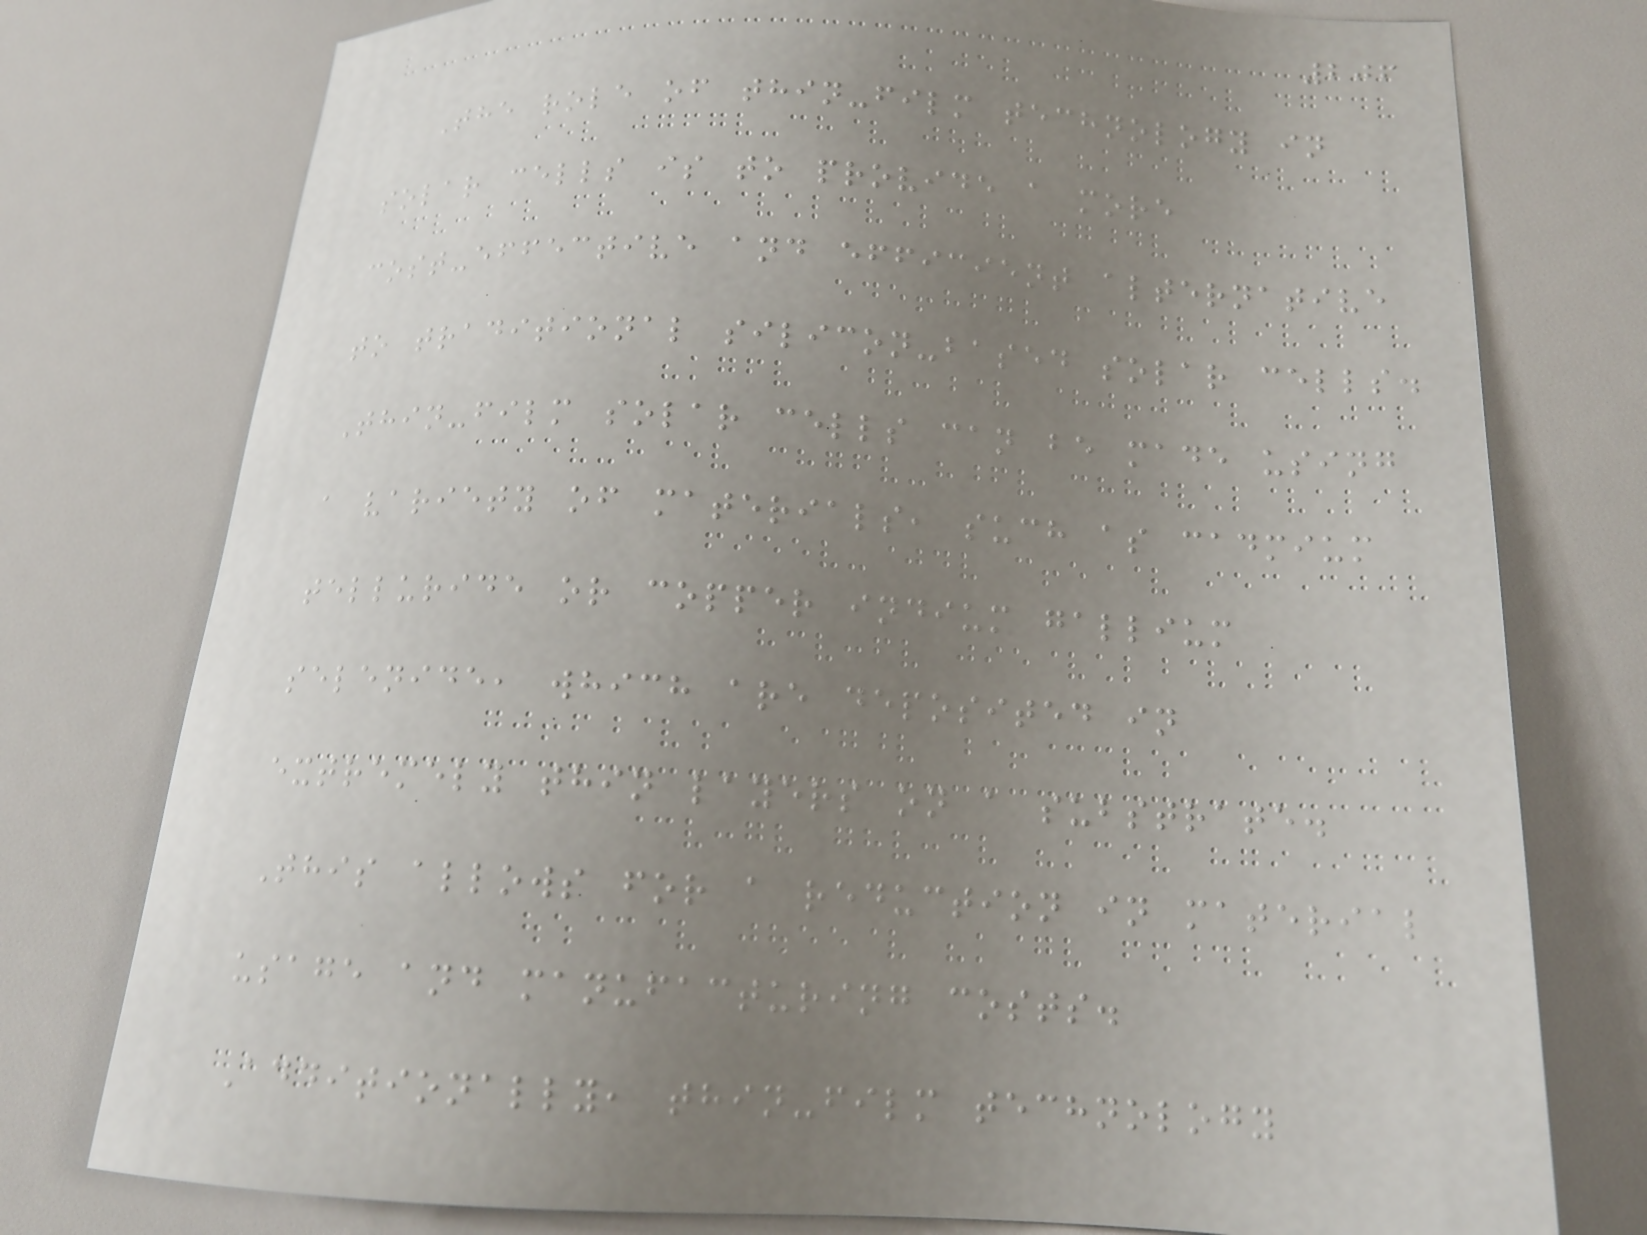206
The role of thin-film technology in
solar cells is to provide a more
cost-effective and efficient alternative
to traditional silicon-based solar cells.
Thin-film solar cells can be made using
a variety of materials, such as cadmium
telluride or copper indium gallium
selenide, which are deposited in
extremely thin layers on a substrate.
This allows for a reduction in material
usage and manufacturing costs.
Additionally, thin-film technology
